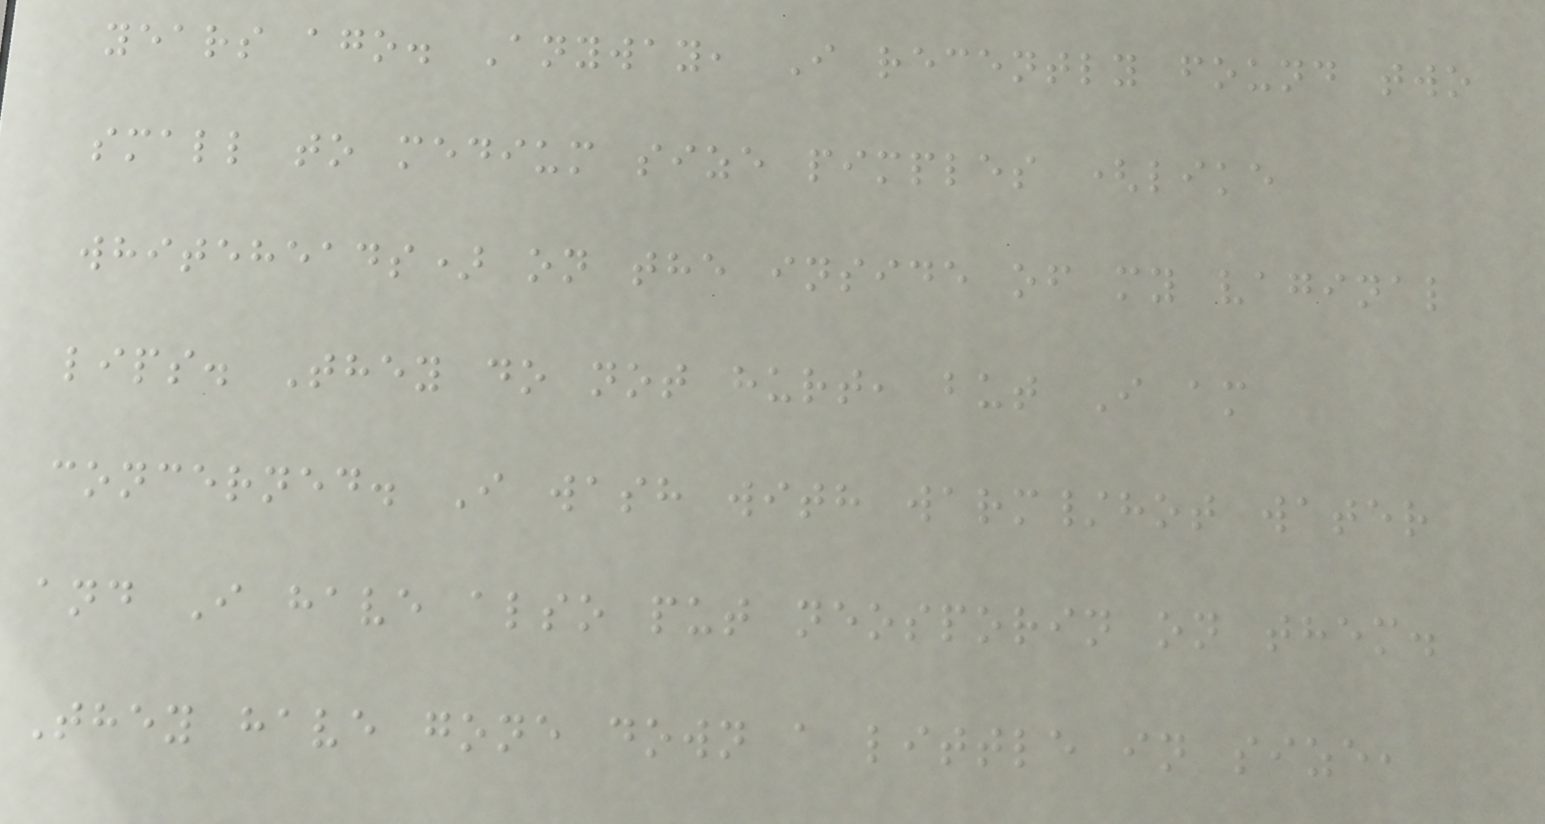years ago. Anyway, I recently found two
small to medium size pimples (like
whiteheads) on the inside of my vaginal
lips. They do not hurt, but I am
concerned. I wash with warm/hot water
and I have also put neosporin on them.
They have gone down a little in size,
